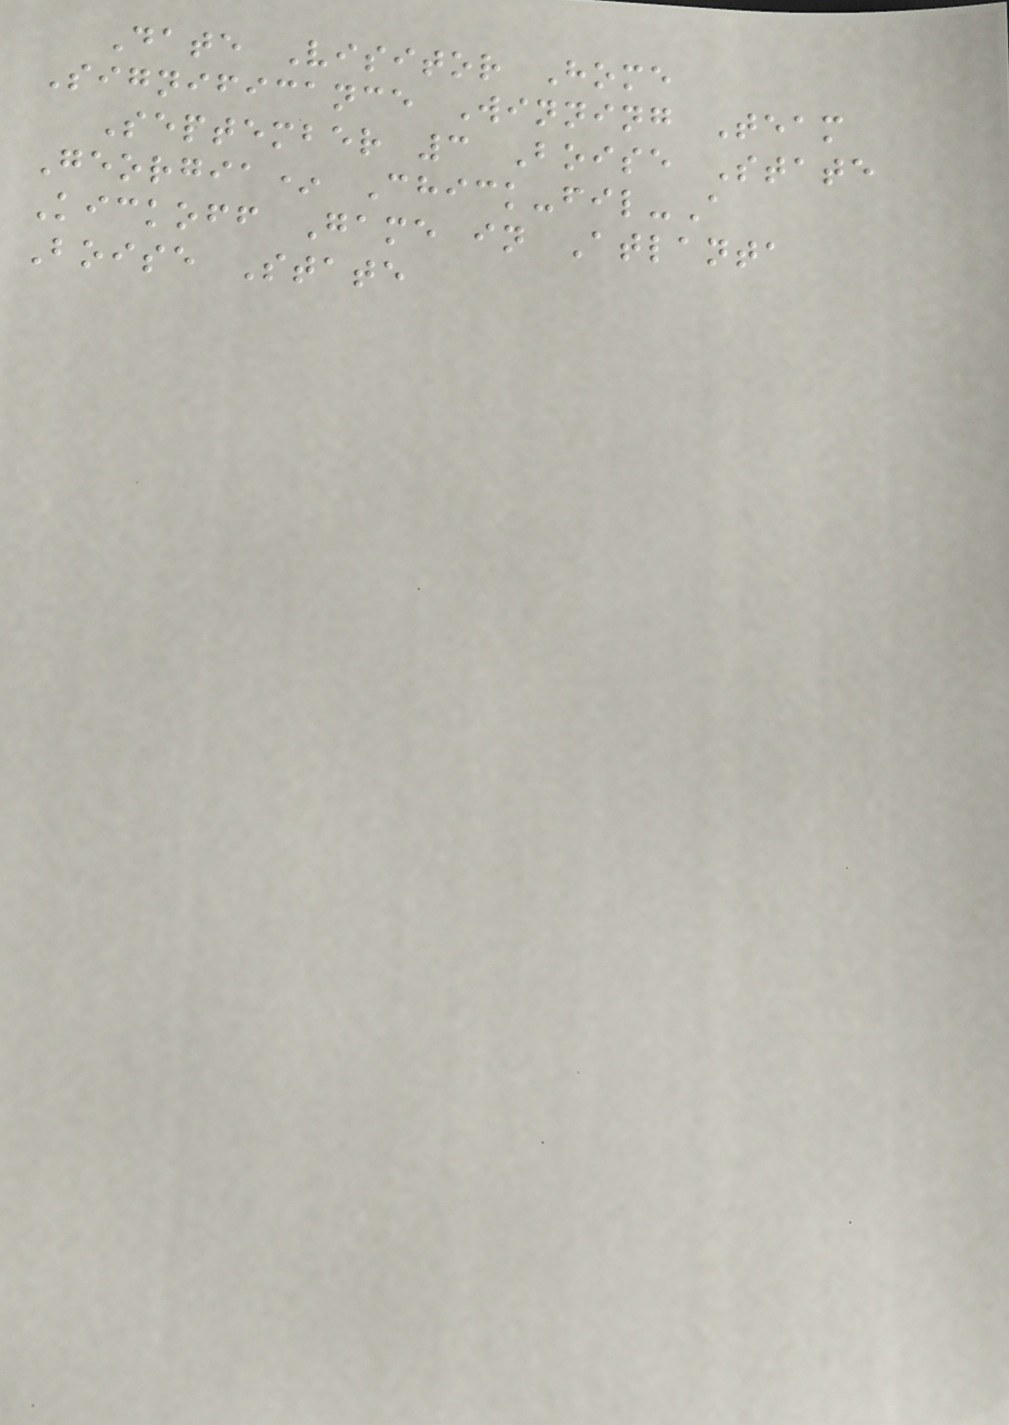Date Visitor Home
Significance Winning Team
September 3 Boise State
Georgia* Chick-fil-A
Kickoff Game in Atlanta
Boise State
